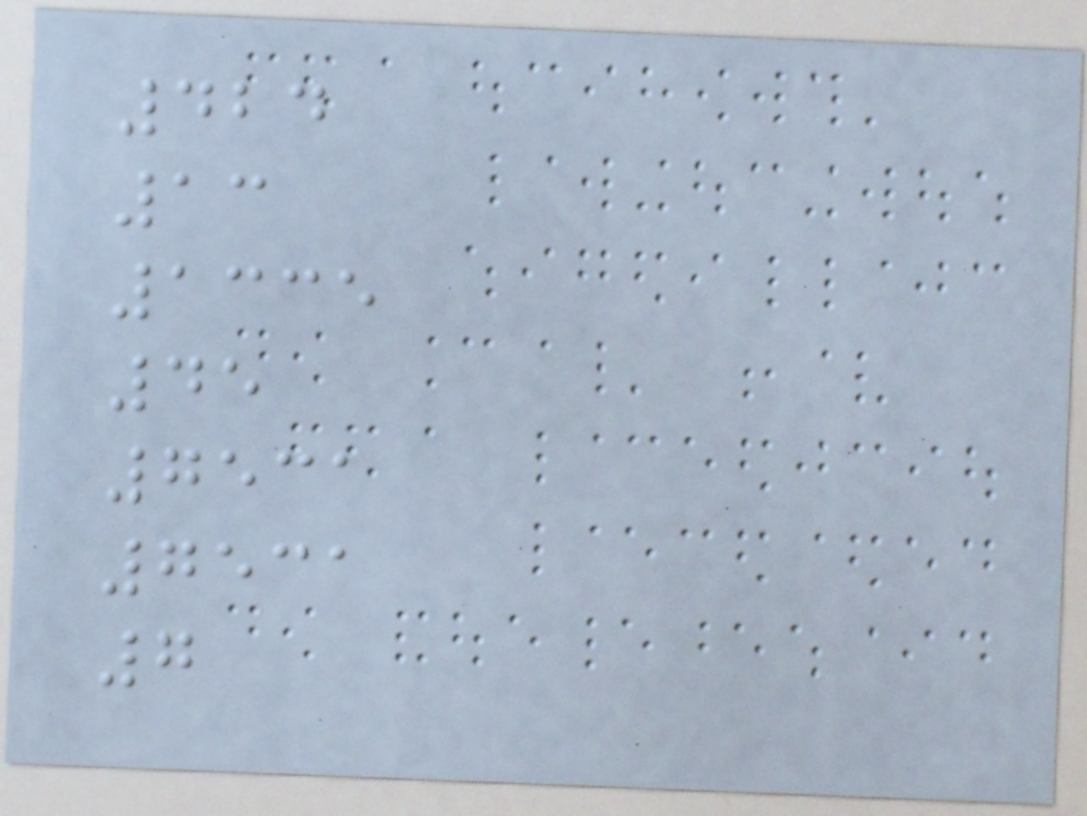424
13
1335
45
7531
7531
7
